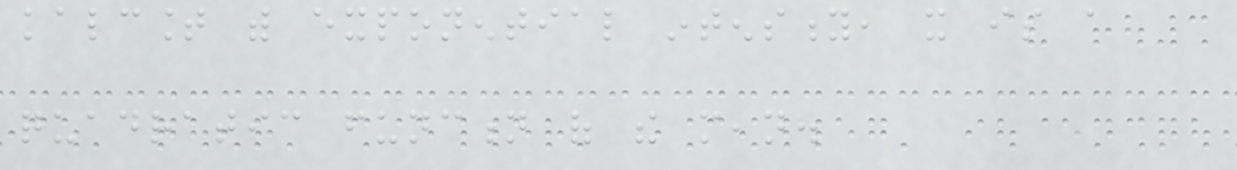kalcount with exponential intensity, it is a
quadratic function of the mean.
